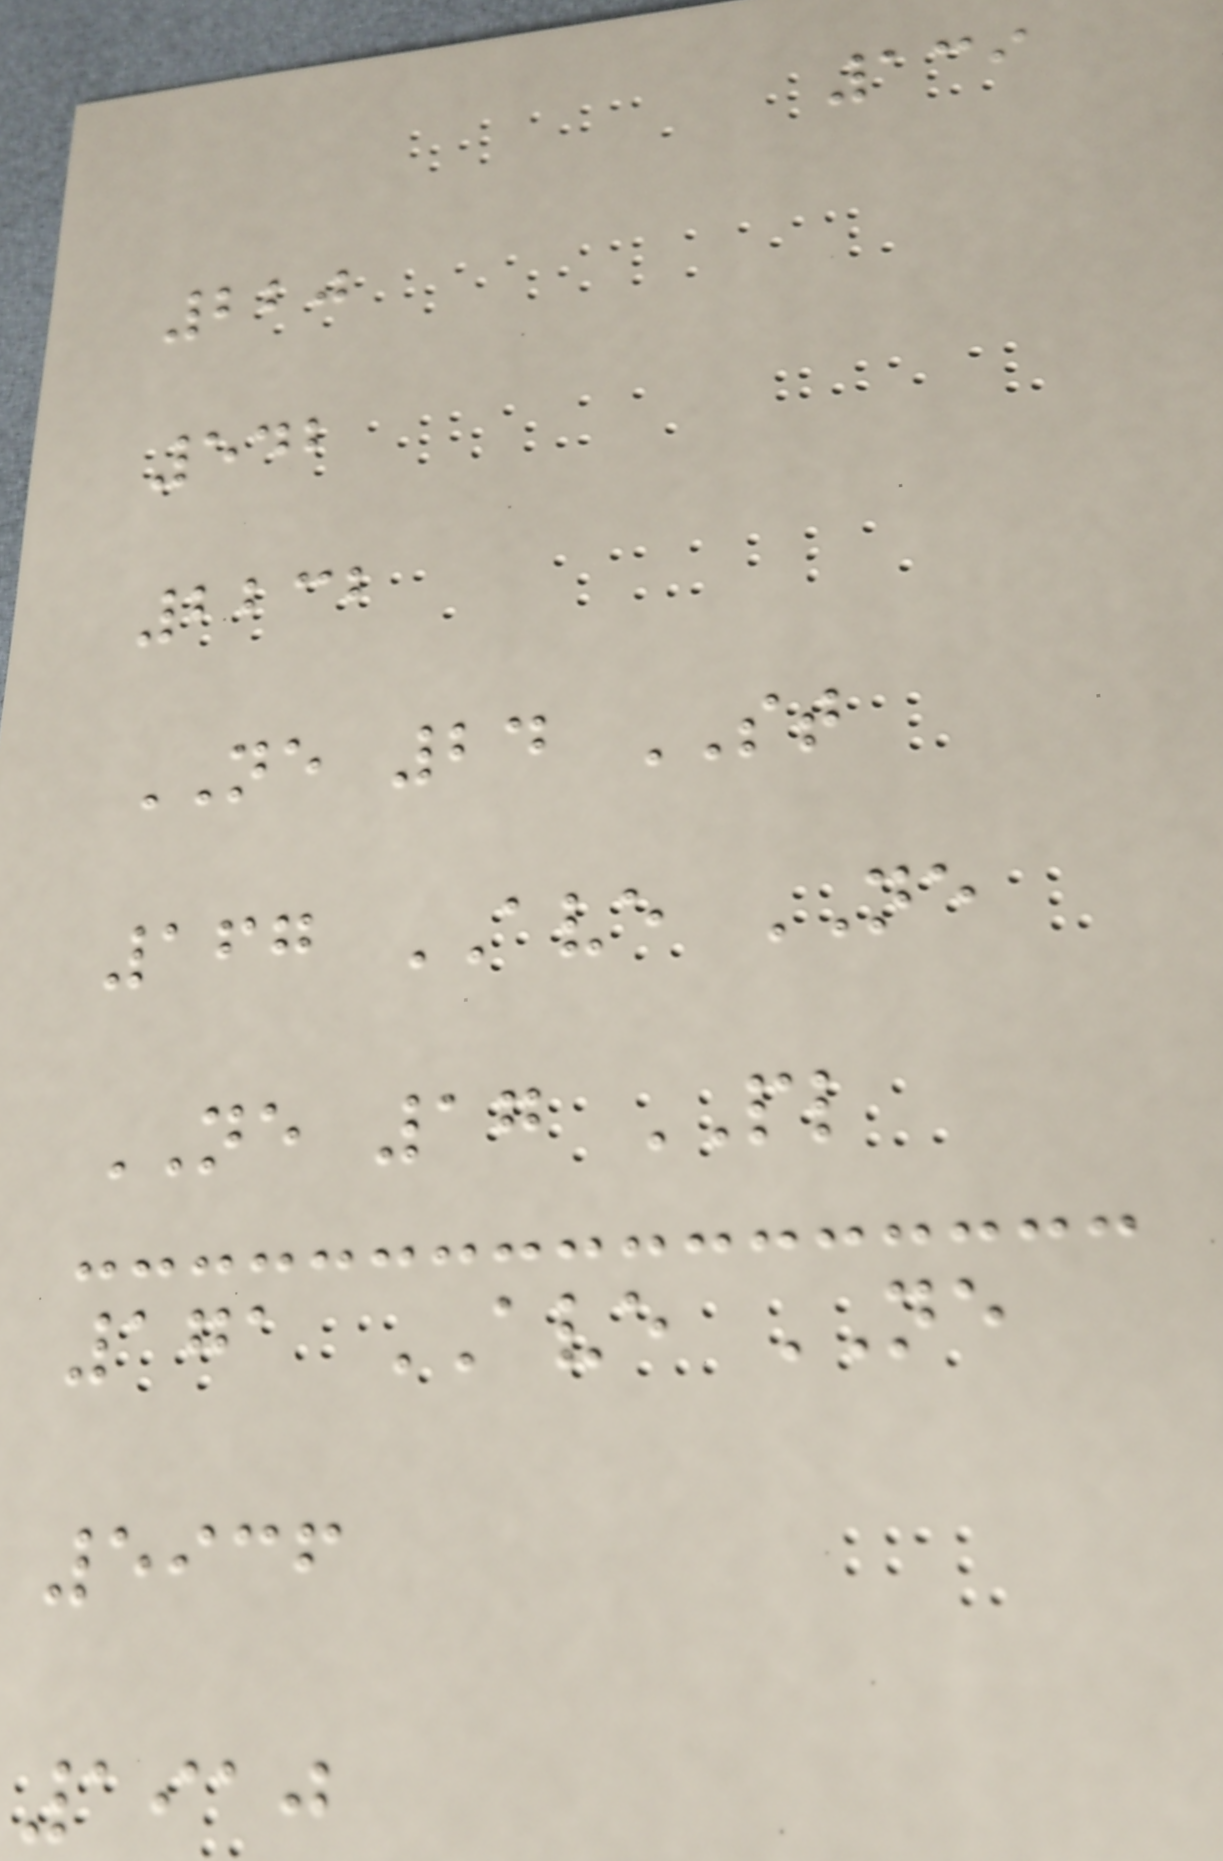139
220
542
2232
NE 24 ST
167 AVE NE
NE 17 PL
171 AVE NE
5936
1910
